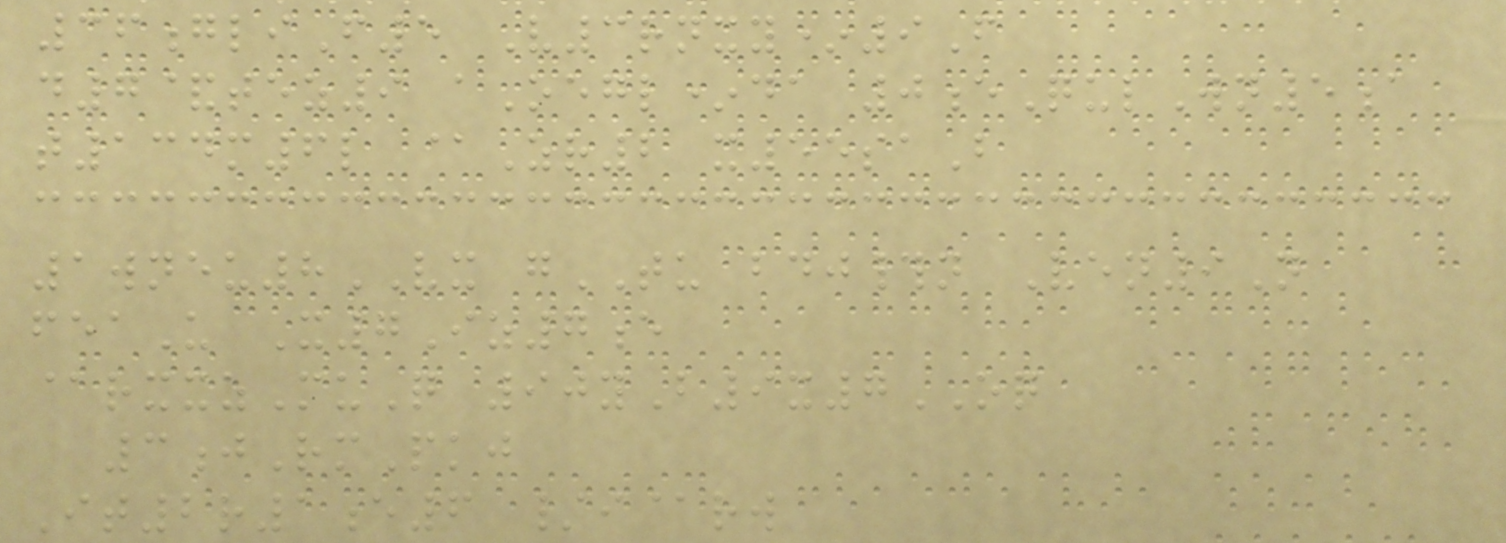36gliF5 V3rnxy*9F
d7&tez9 aOegl*da 0eQulWn5a
t134m6l @Zr2 x55saB
1wneu8VX gTU bdj#n Ven9N
feaU X7Iz7e
@rxxzMuQ 90yB9x7OQ
3jRmPkj
It2r1e6 /i@rw
